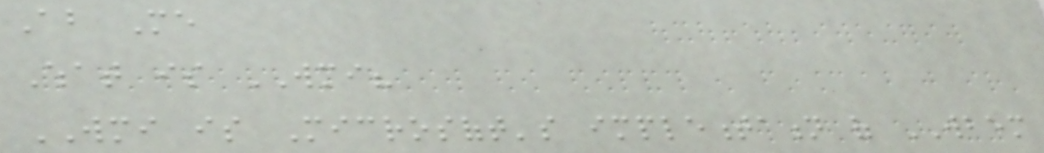About Me
What is WMI?
WMI is Microsoft's implementation of WBEM
